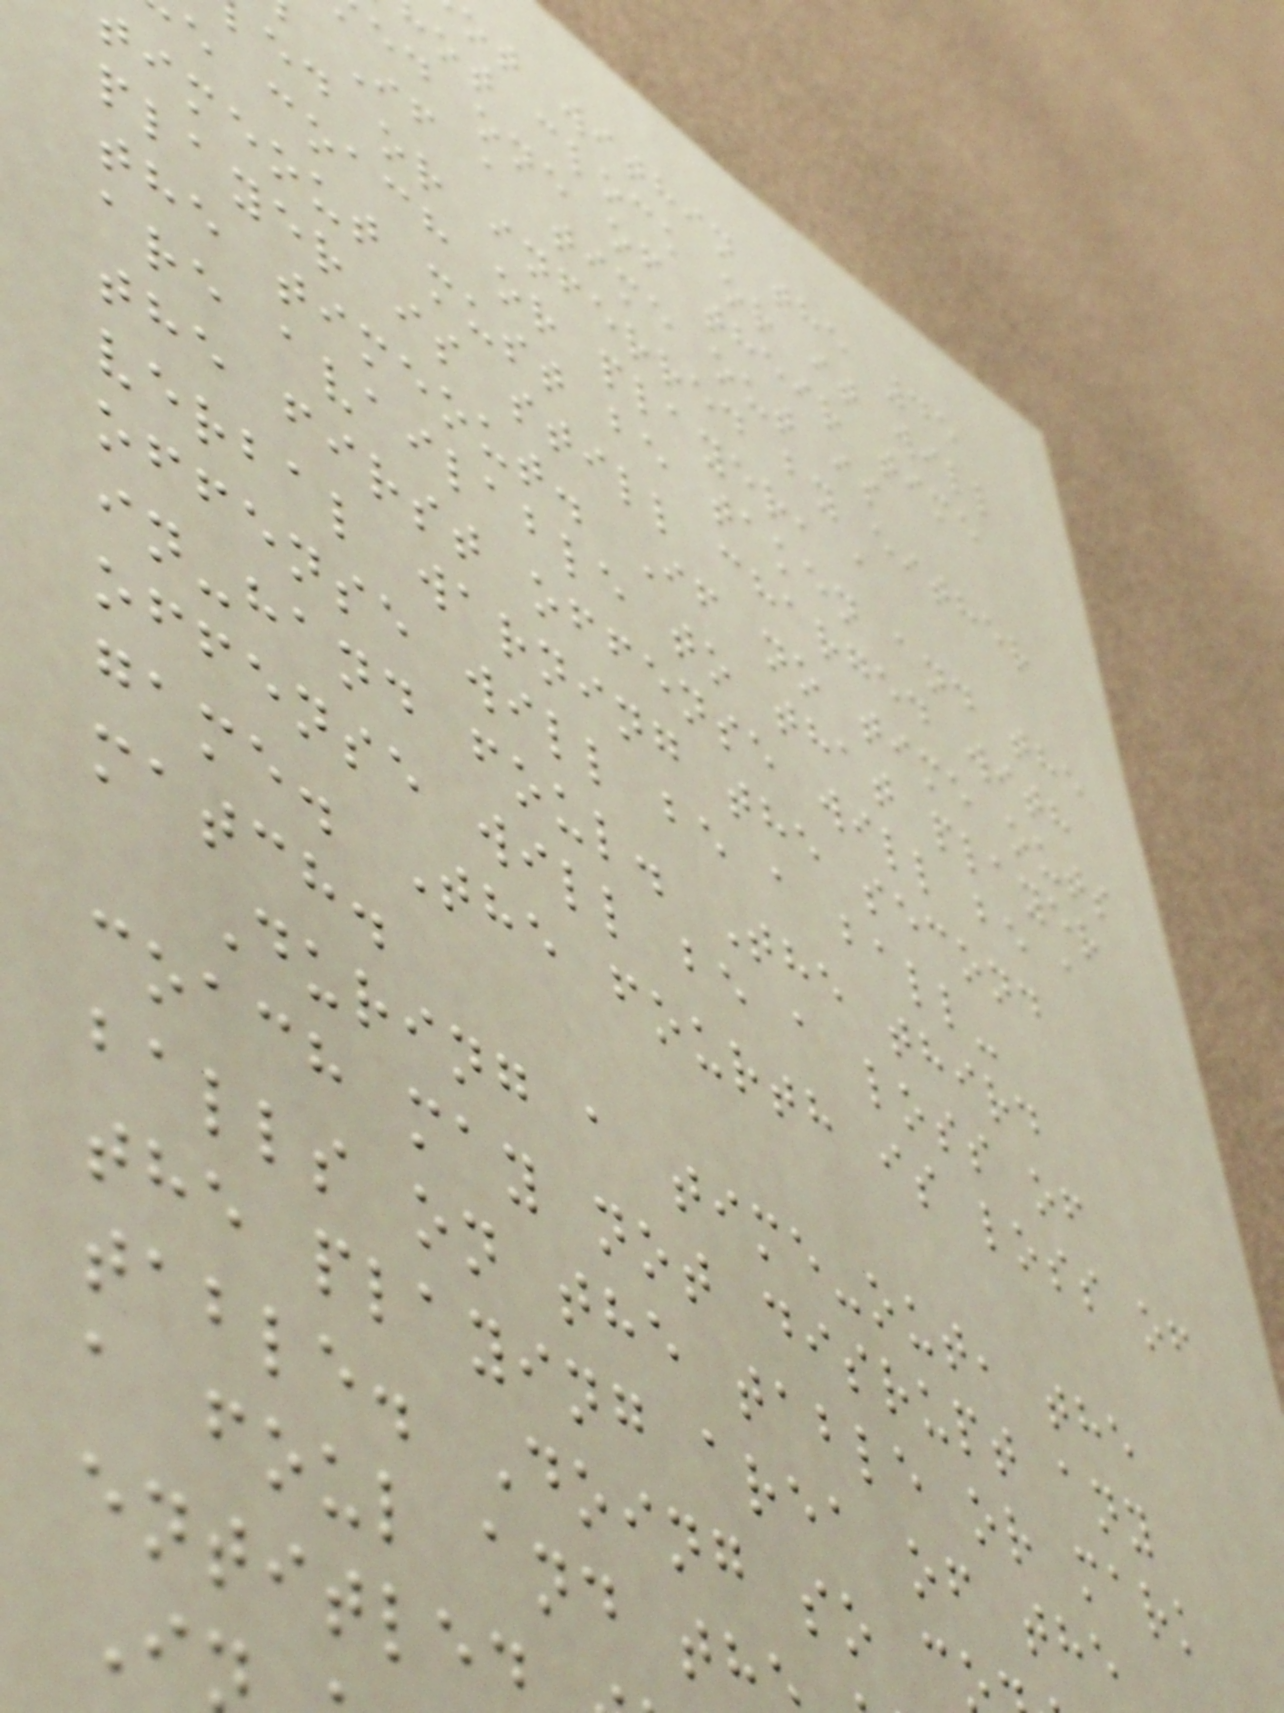ot within the 45
ot clock or it will
ed one of their time
If a time out is
ed or inferred by either
e coach or player, a
timeout must be taken and the
player is still charged with
the timeout. If no time outs
are available to that player
the first offense will be a
verbal warning the second
offense will be a ball-
in-hand foul. The third
offense will be a loss of
game. The fourth is loss of
match.
During a time-out, the
coach may not disrupt any
balls on the table or mark
the playing area of the
table. Doing so c
a foul and th
